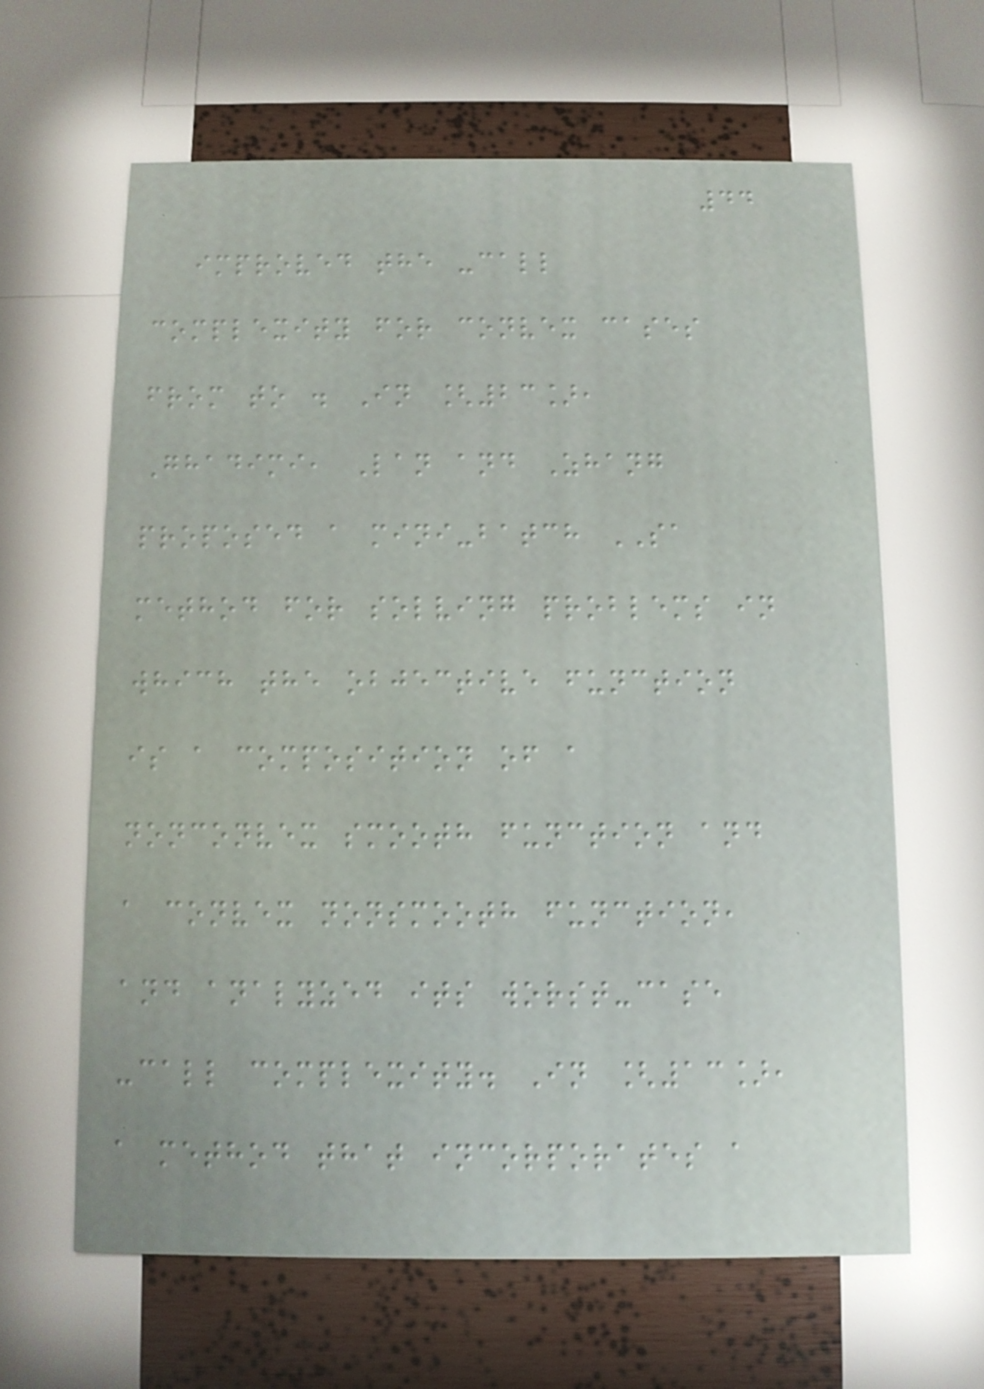44
improved the -call
complexity for convex cases
from to . In [23],
Ghadimi, Lan and Zhang
proposed a mini-batch SA
method for solving problems in
which the objective function
is a composition of a
nonconvex smooth function and
a convex nonsmooth function,
and analyzed its worst-case
-call complexity. In [13],
a method that incorporates a
